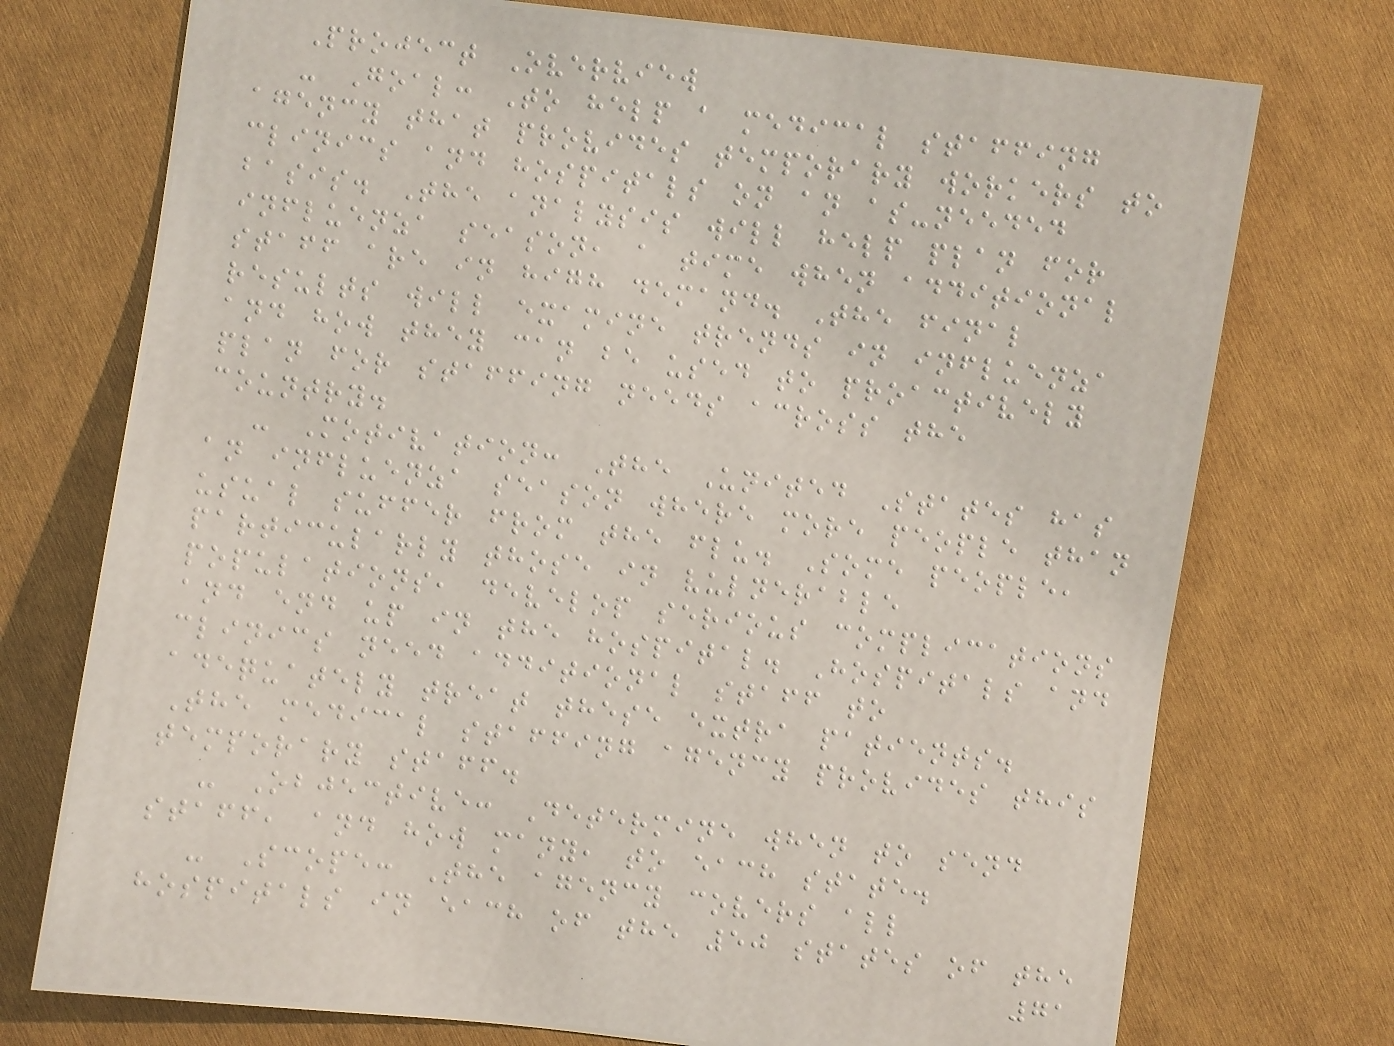Project Overview
- Goal: To help a medical staffing
agency that provides temporary workers to
clinics and hospitals on an as-needed
basis. The analysis will help plan for
influenza season, a time when additional
staff are in high demand. The final
results will examine trends in influenza
and how they can be used to proactively
plan for staffing needs across the
country.
- Motivation: The United States has
an influenza season where more people than
usual suffer from the flu. Some people,
particularly those in vulnerable
populations, develop serious complications
and end up in the hospital. Hospitals and
clinics need additional staff to
adequately treat these extra patients.
The medical staffing agency provides this
temporary staff.
- Objective: Determine when to send
staff, and how many, to each state.
- Scope: The agency covers all
hospitals in each of the 50 states of the
71
